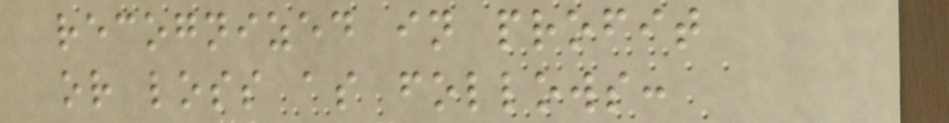recognized in profit
or loss as follows:
